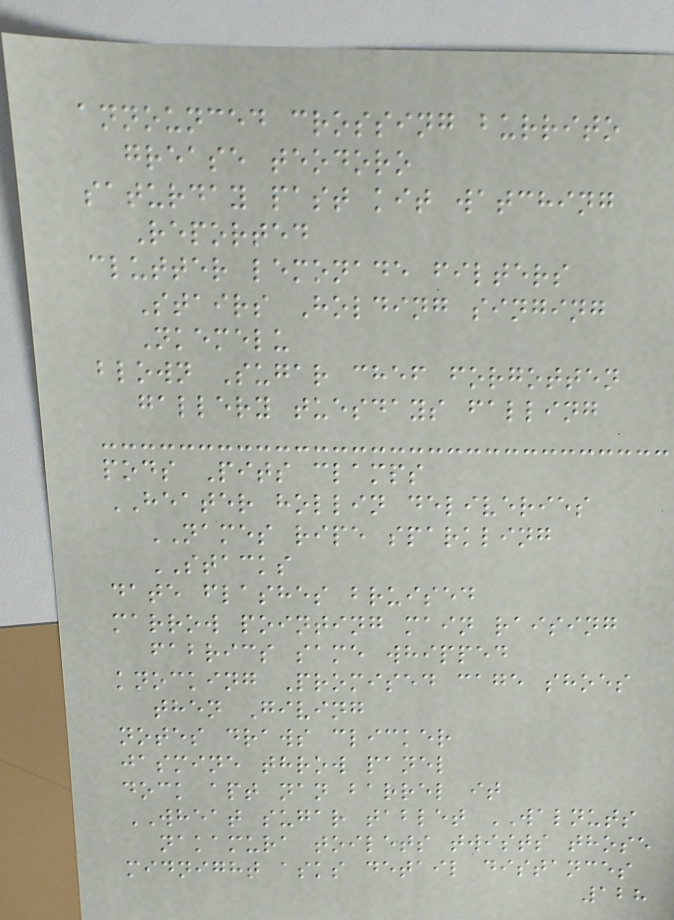announced crossing burrito
grease teodoro
saturday past kit watching
Reported
clutter lemonade filters
Stairs Holding singing
Nkemelu
blown Sugar chef forgotten
gallery tuesdays falling
pods Pits clamps
HEATER hollin deliveries
NAMES ripe sparkling
STACKS
date flashes bruised
marrow pointing main raising
fabrics same whipped
knocking Promised cage shoes
then Giving
notes draws clicker
jasmine throw panel
dock apt nan barrel it
WHEAT sugar tablet WALNUTS
nakamura toilets twists those
midnight asks detail distances
128
